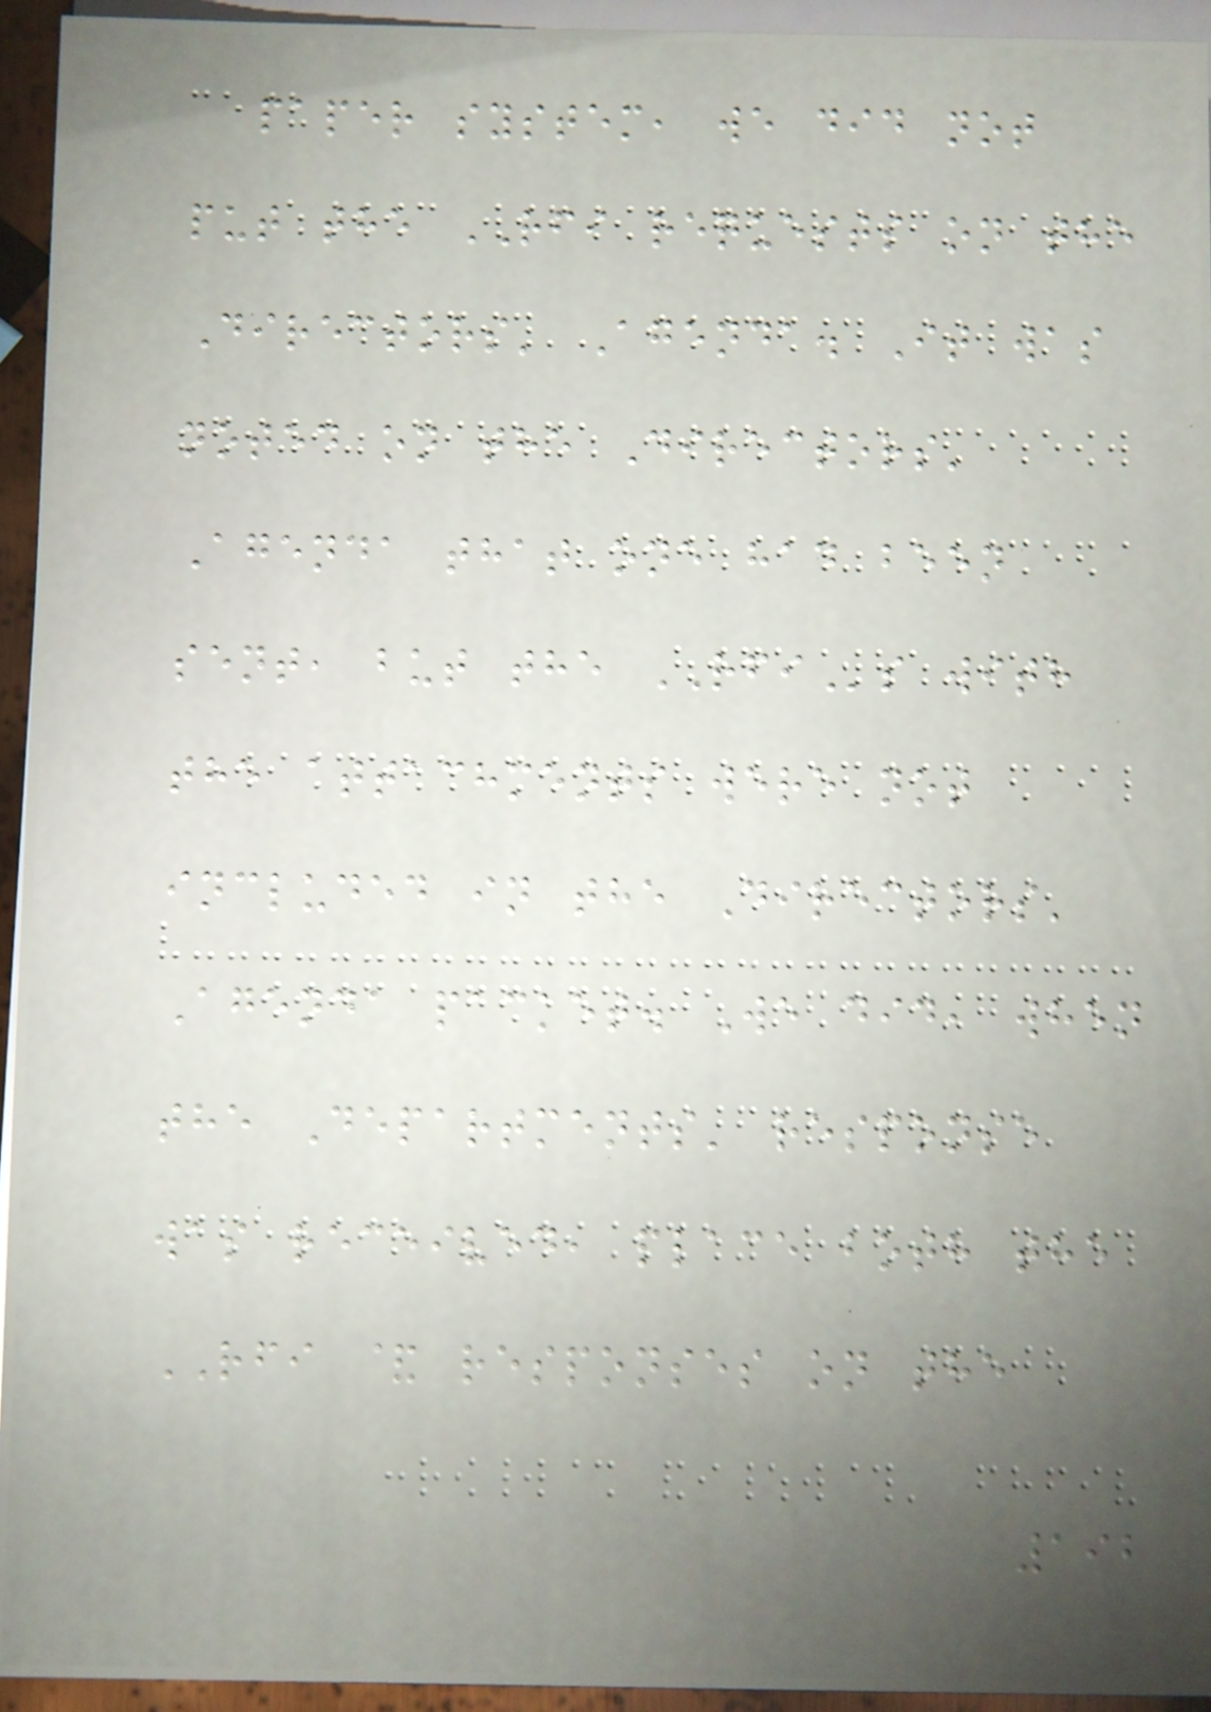paper system, we did not
put the RFI requests on the
Directors' Agenda. It was
noted on the Directors'
Agenda that one had been
sent, but the RFIs with
the attachments were not
included in the Directors'
Agenda packet. We did, when
the Departments' response
was received, place both the
RFI & responses on the
192
